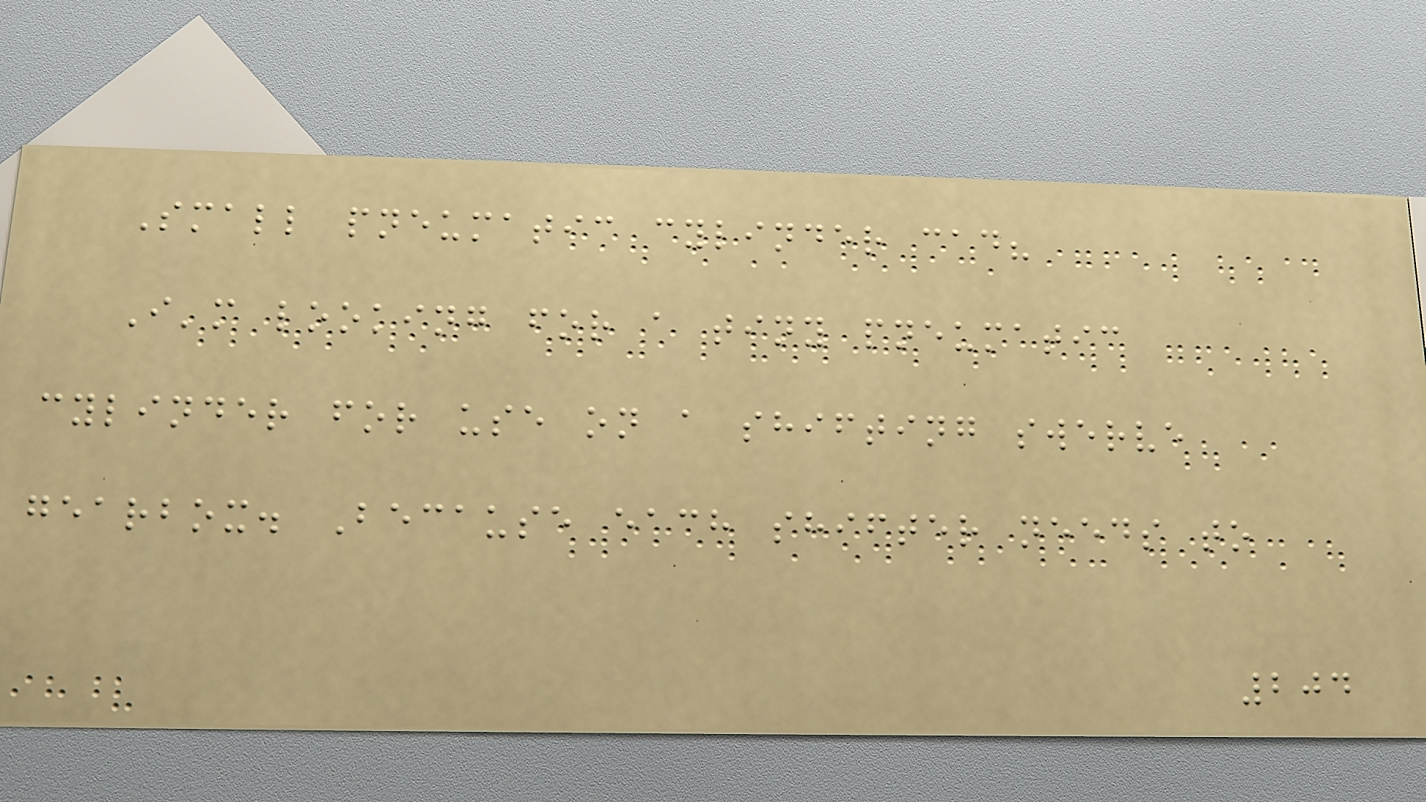Small pneumatic cylinder cad?
I'm looking for a tiny pneumatic
cylinder for use on a shifting swerve
gearbox. Because each shifter needs to
204
